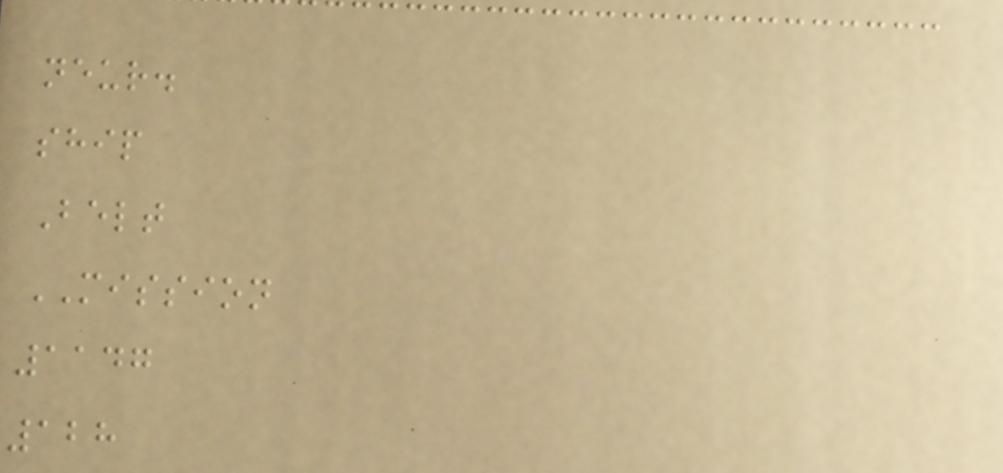neur.
ship
Belt
MISSION
1147
128
